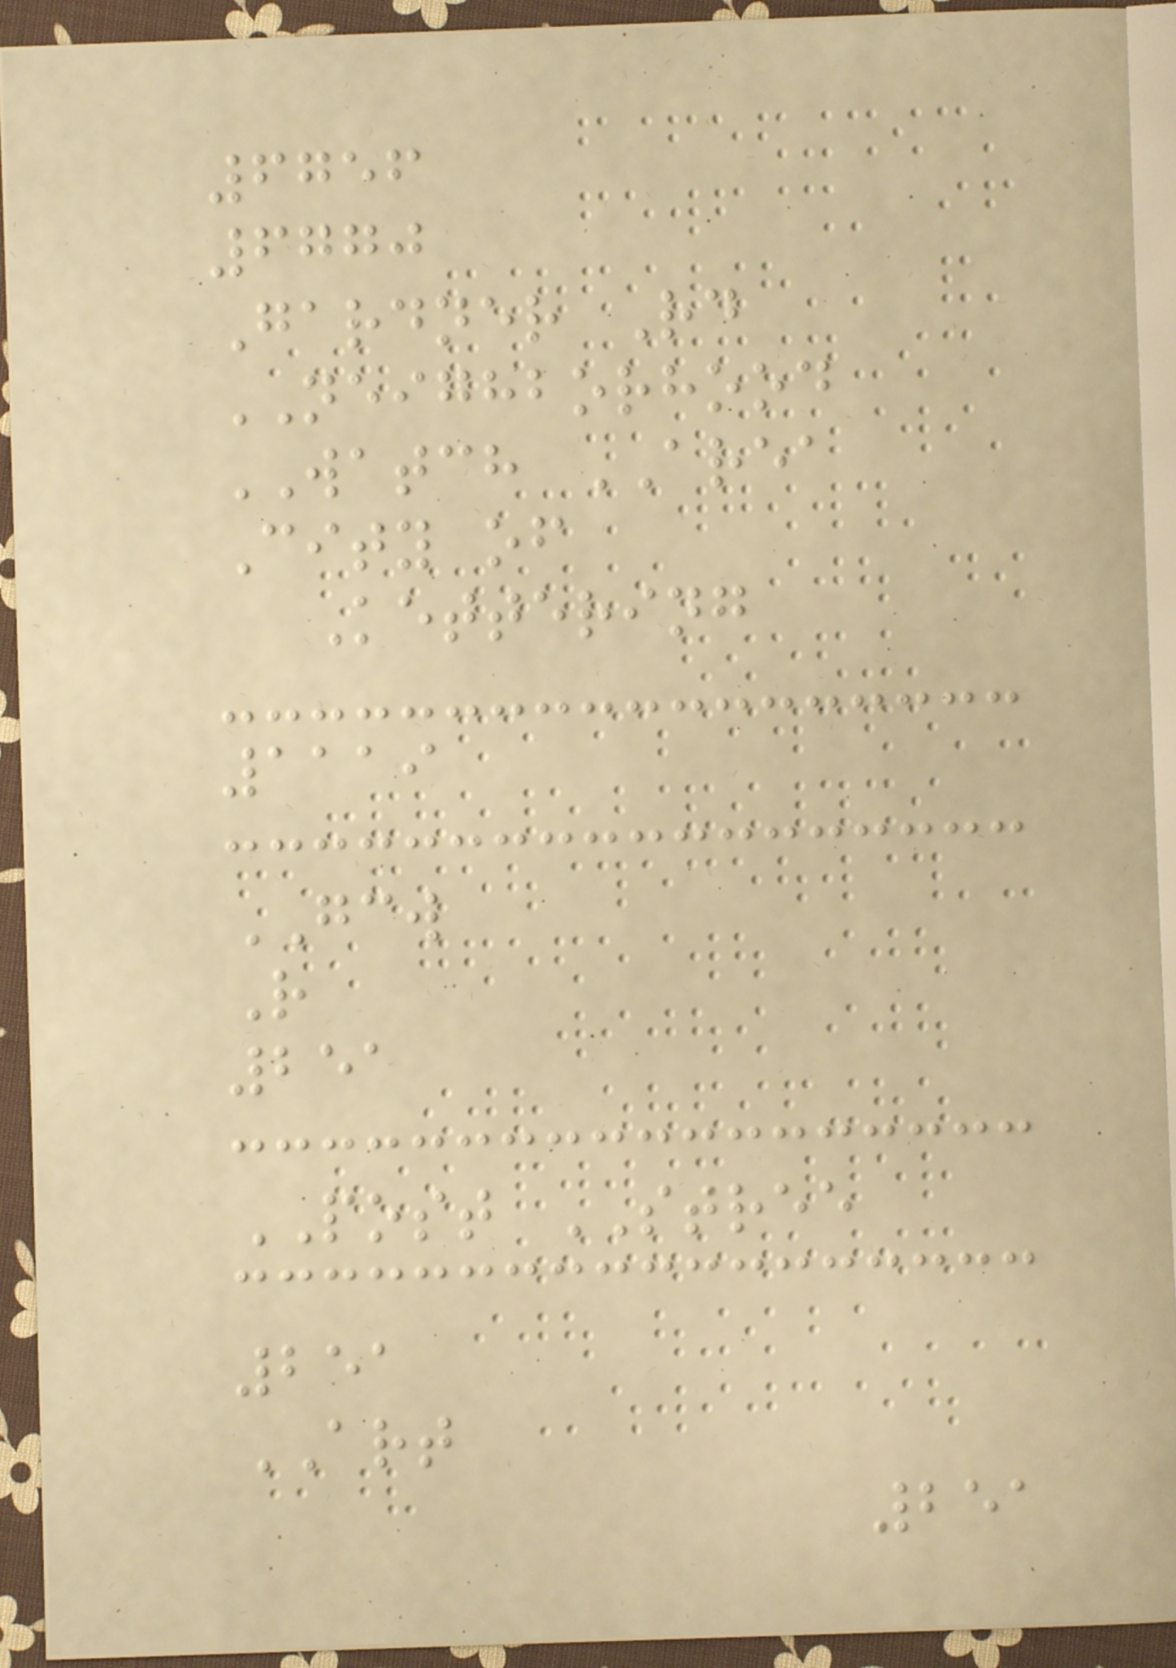6756
6770
Gardner Rd
NEIGHBORHOOD
WATCH AREA
City of
Kettering
1119
GCW
R
251
POST STREE
251
ART
251
